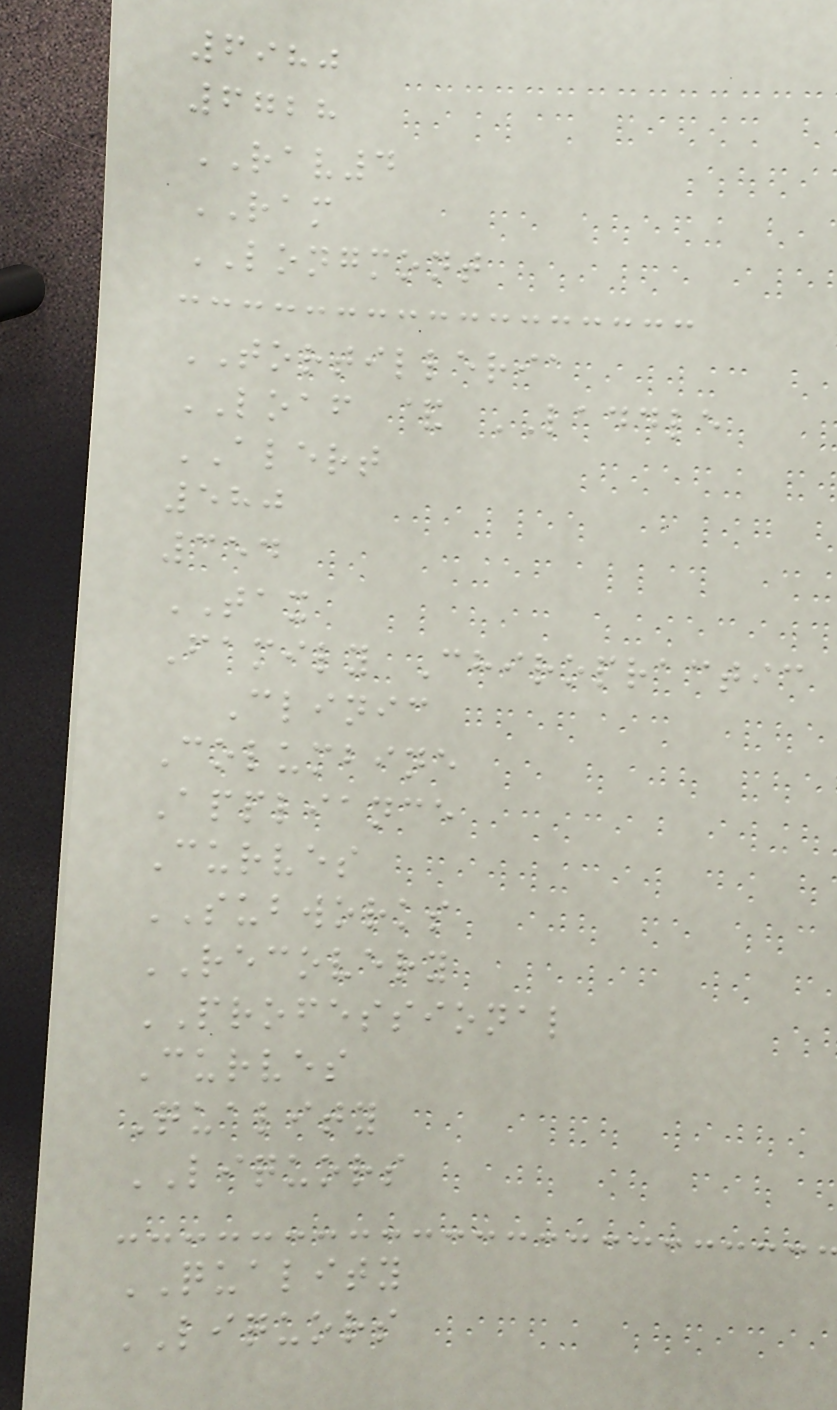6980
6728
RAV4
RAM
LONGMONT
TORTILLERIA
LOAF & LADDLE
ALERT
580
354
TAX
Family Chiropractic
Clinic
Columbine
Appliance
Curves
SUBWORKS
RECOVERY
PROFESSIONAL
Curves
Quality
LIQUORS
QUALITY
LIQUORS
